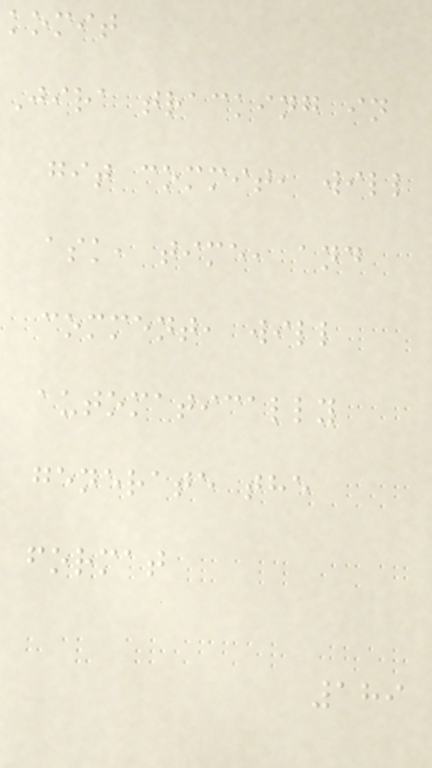komit
Jira tracking in
git commit, will
ask, time, and
comment, will
automatically
generate the
format
189
